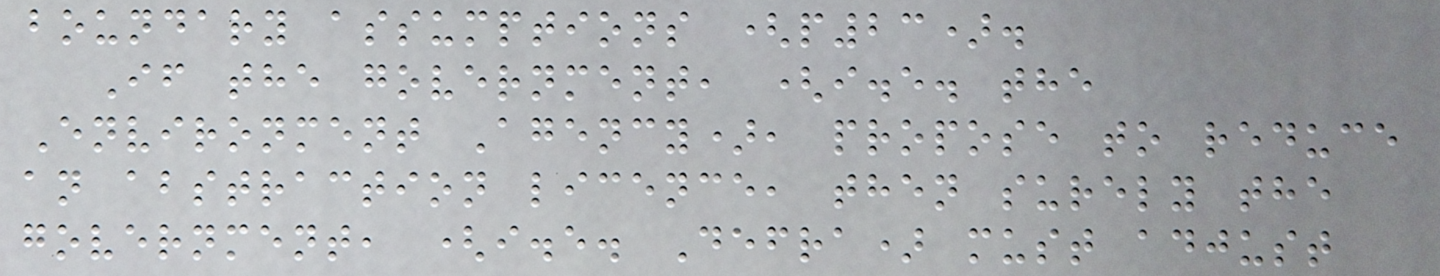boundary assumptions (p23).
If the government, (i.e. the
Environment Agency), propose to reduce
an abstraction licence, then surely the
government, (i.e. Defra) must adjust
